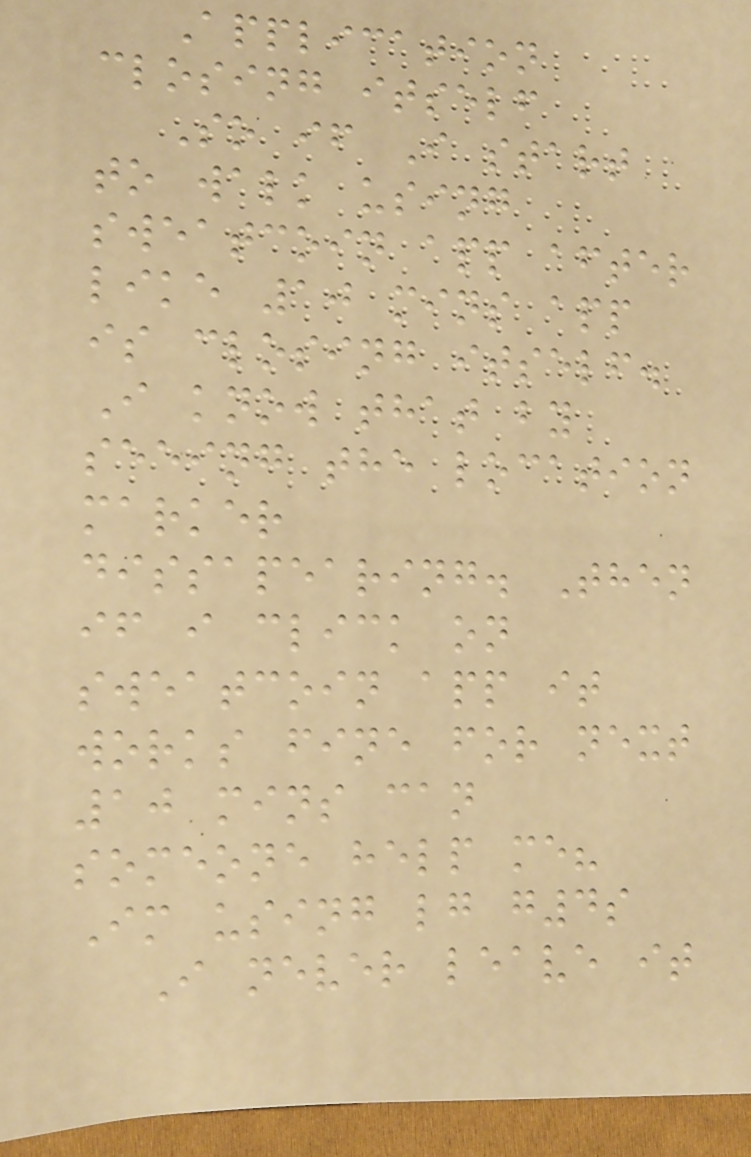Application
closing itself
So if I start
to walk using
sweatcoin app after
like 10 mins app
is closing itself.
I know that by
seeing the location
marker
dissapearing. Then
if i click on
sweatcoin app it
works fine for next
10 mins can
someone help me?
Im using lg g4s
I never leave it
